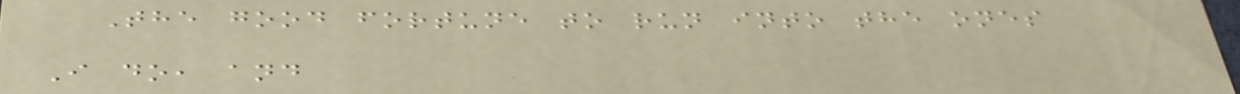The good fortune to run into the ones
I do, and
